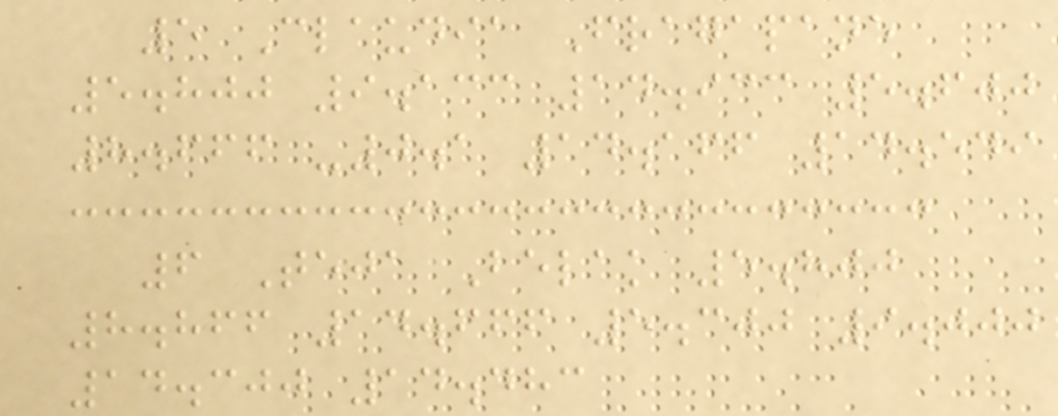5 Claudia Fragapane
5.800 9.133 14.933 5.600
8.666 -0.1 14.166 14.549
6 Teja Belak 5.800
8.866 14.666 5.300 9.000
14.300 14.483
